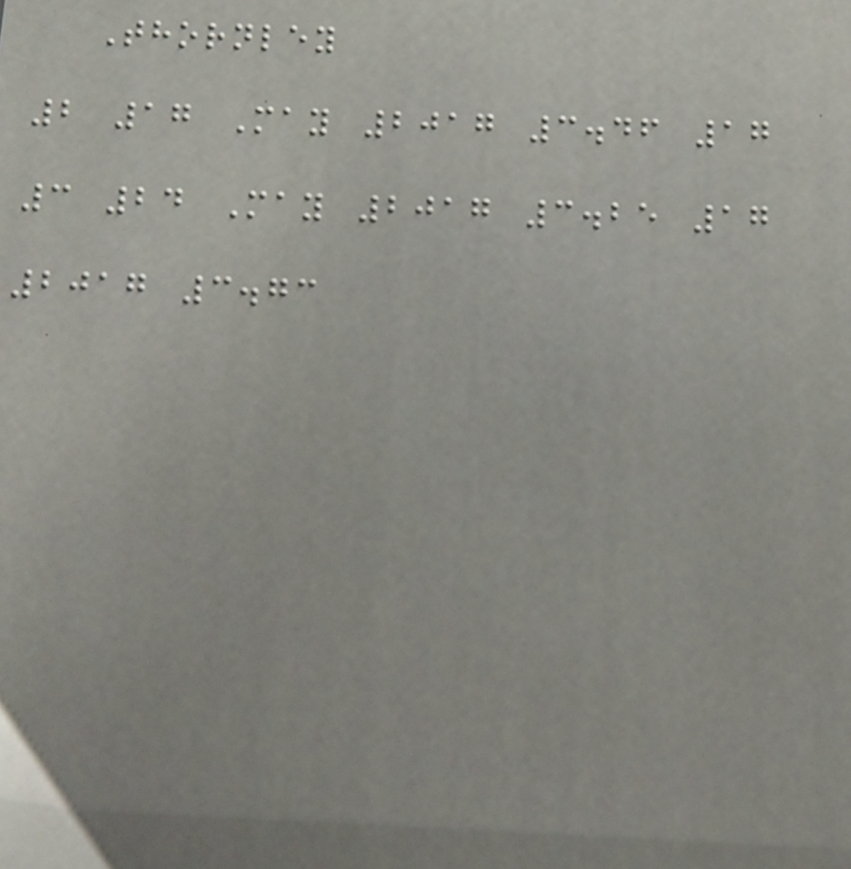Thornley
2 17 May 2017 3.46 17
3 24 May 2017 3.25 17
2017 3.73
